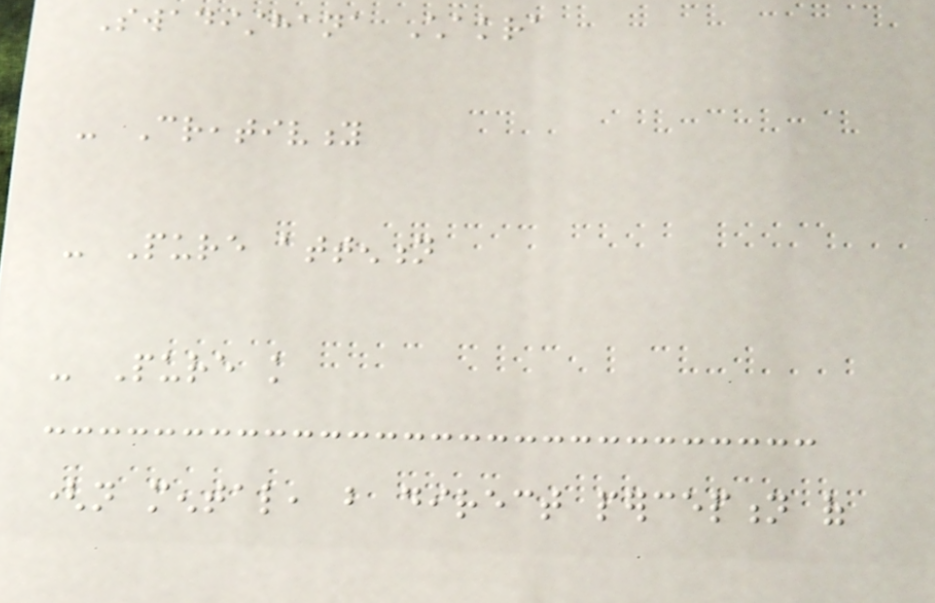Swadisthana Chakra
- Creativity
- Pure attention
- Pure knowledge
(not mental, but direct perception of
